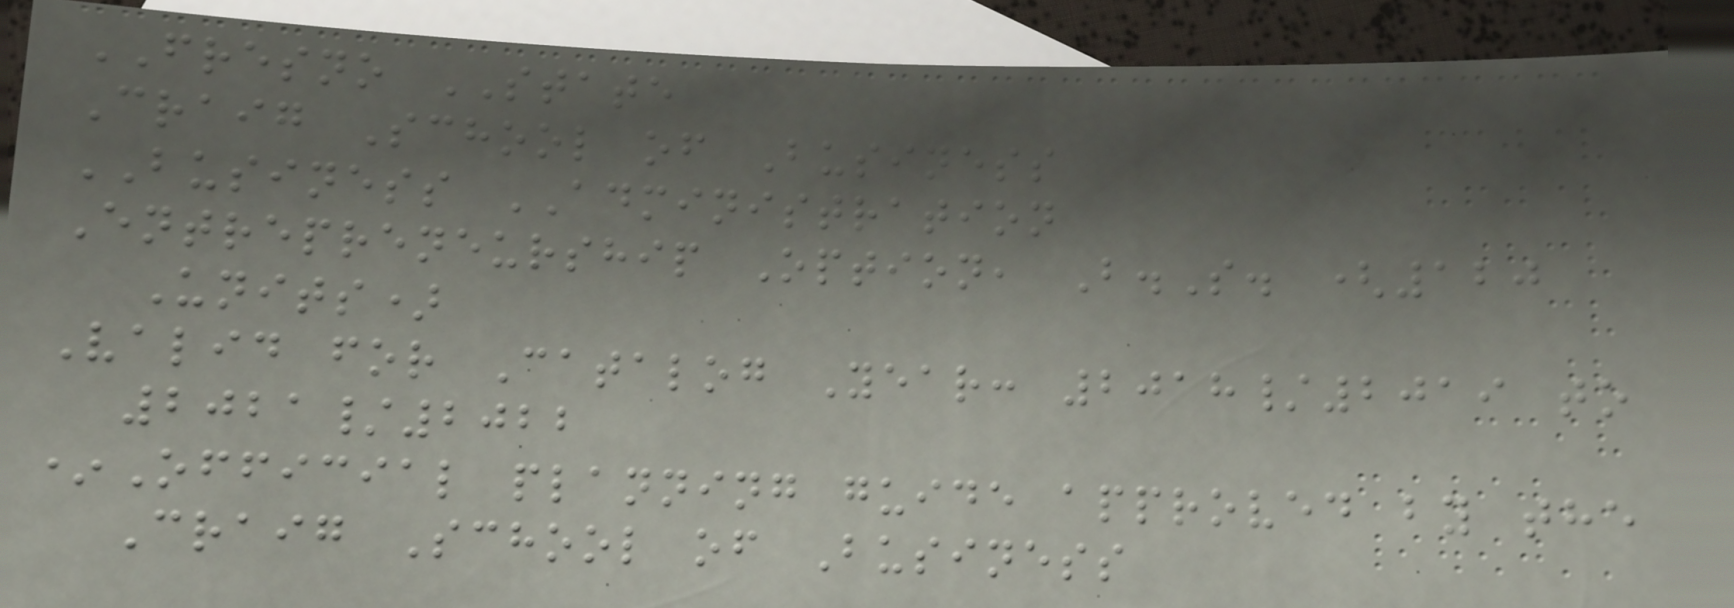FRESNO STATE
Craig School of Business
BUSINESS ADMINISTRATION
Entrepreneurship Option, B.S. (120
Units)
Valid for Catalog Year: 2018/2019 to
2021/2022
*Official planning guide approved by the
Craig School of Business
